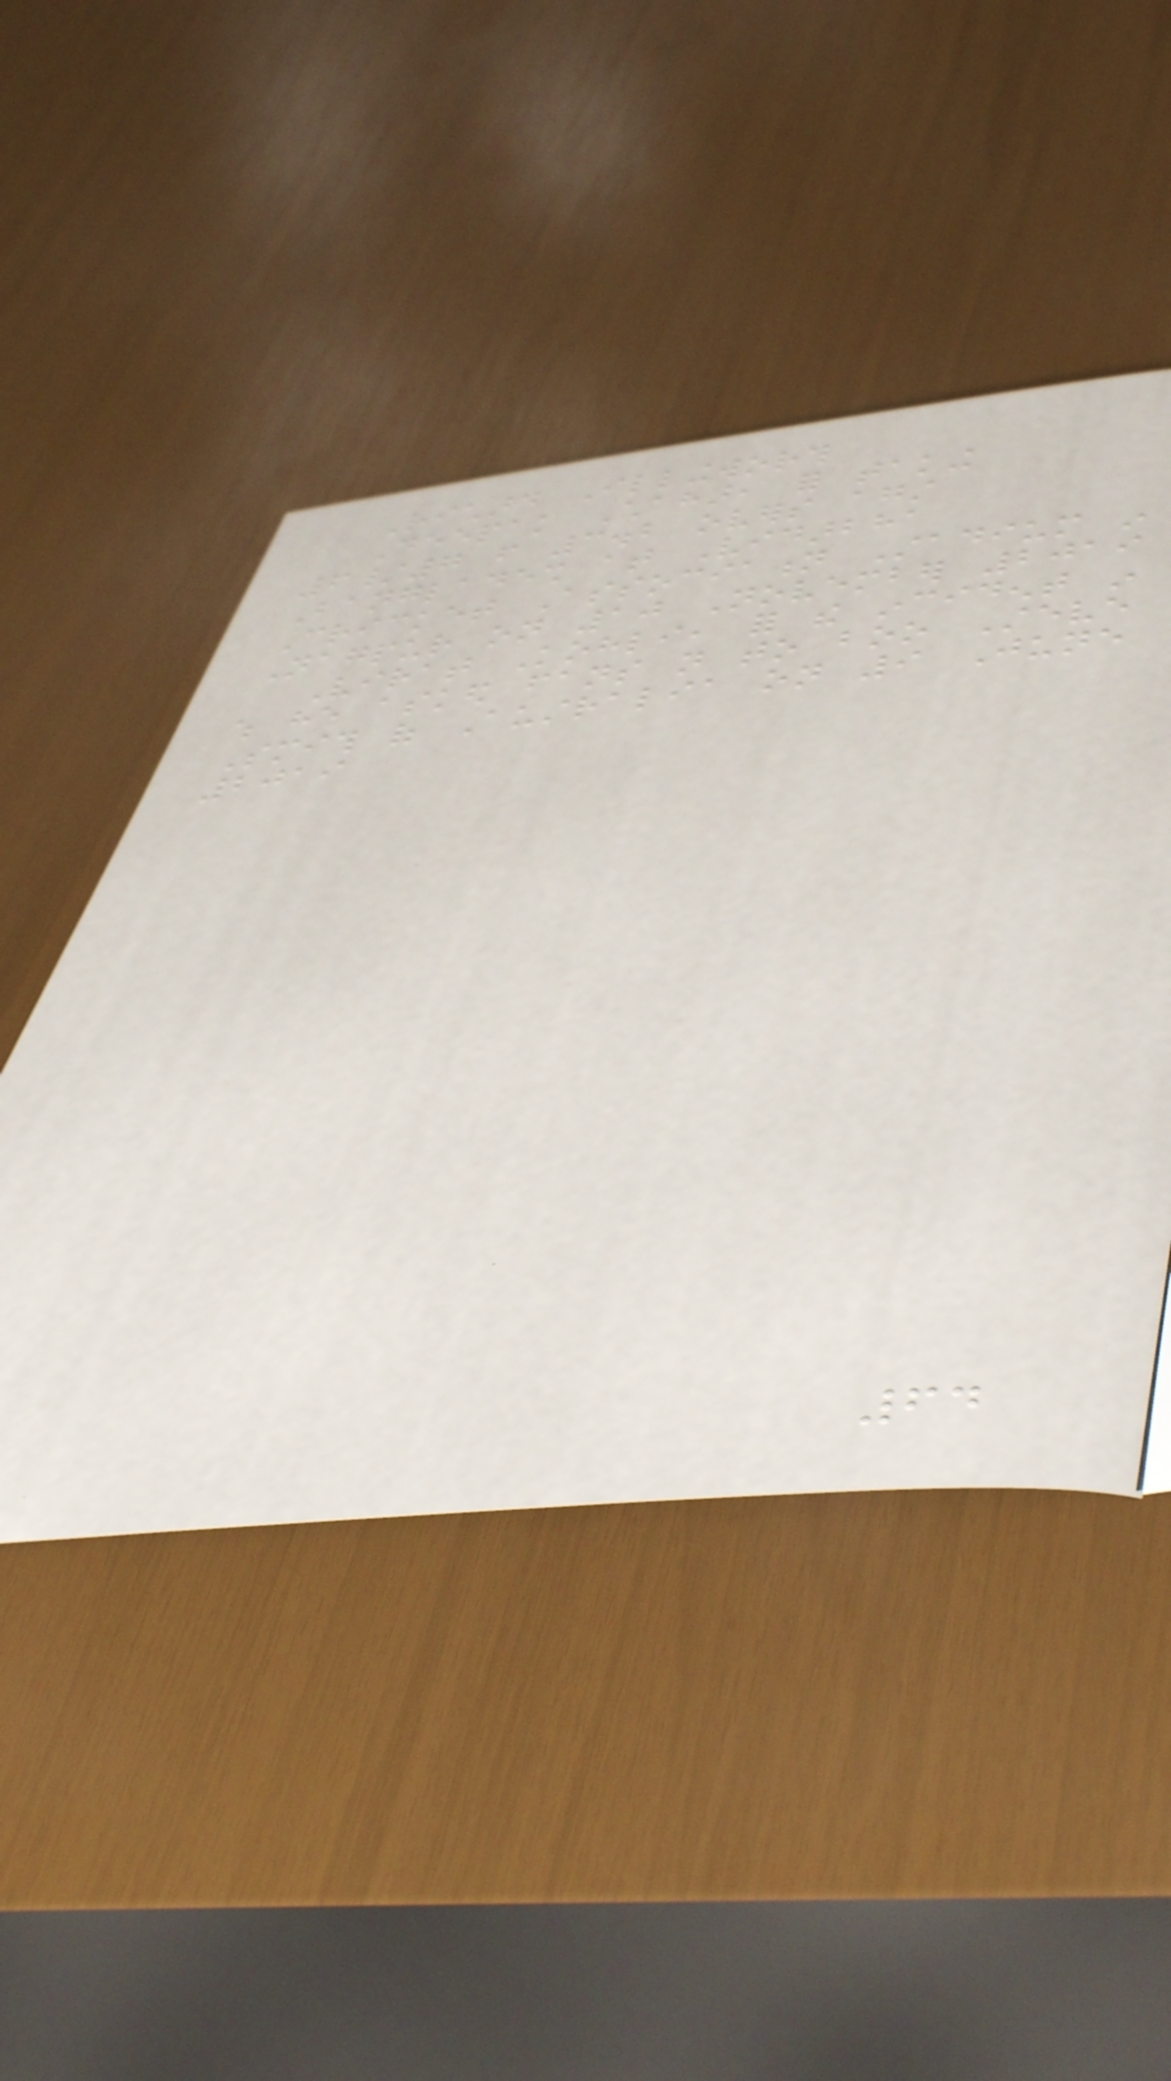Richard Illingworth
Deepak Chahar, for taking
6/7 from 3.2 overs against
Bangladesh at Vidarbha
Cricket Association Stadium in
Nagpur on 10 November 2019
Virat Kohli, for the incident in
which he asked fans not to boo Steve
Smith of Australia on 9 June
2019
64
